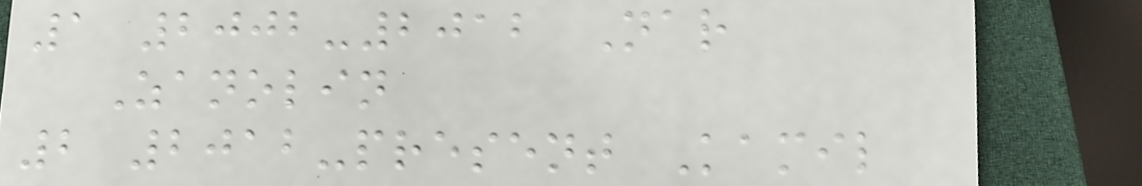1 2002-2012 Nar
Zanolin
2 2012-present Kamil
